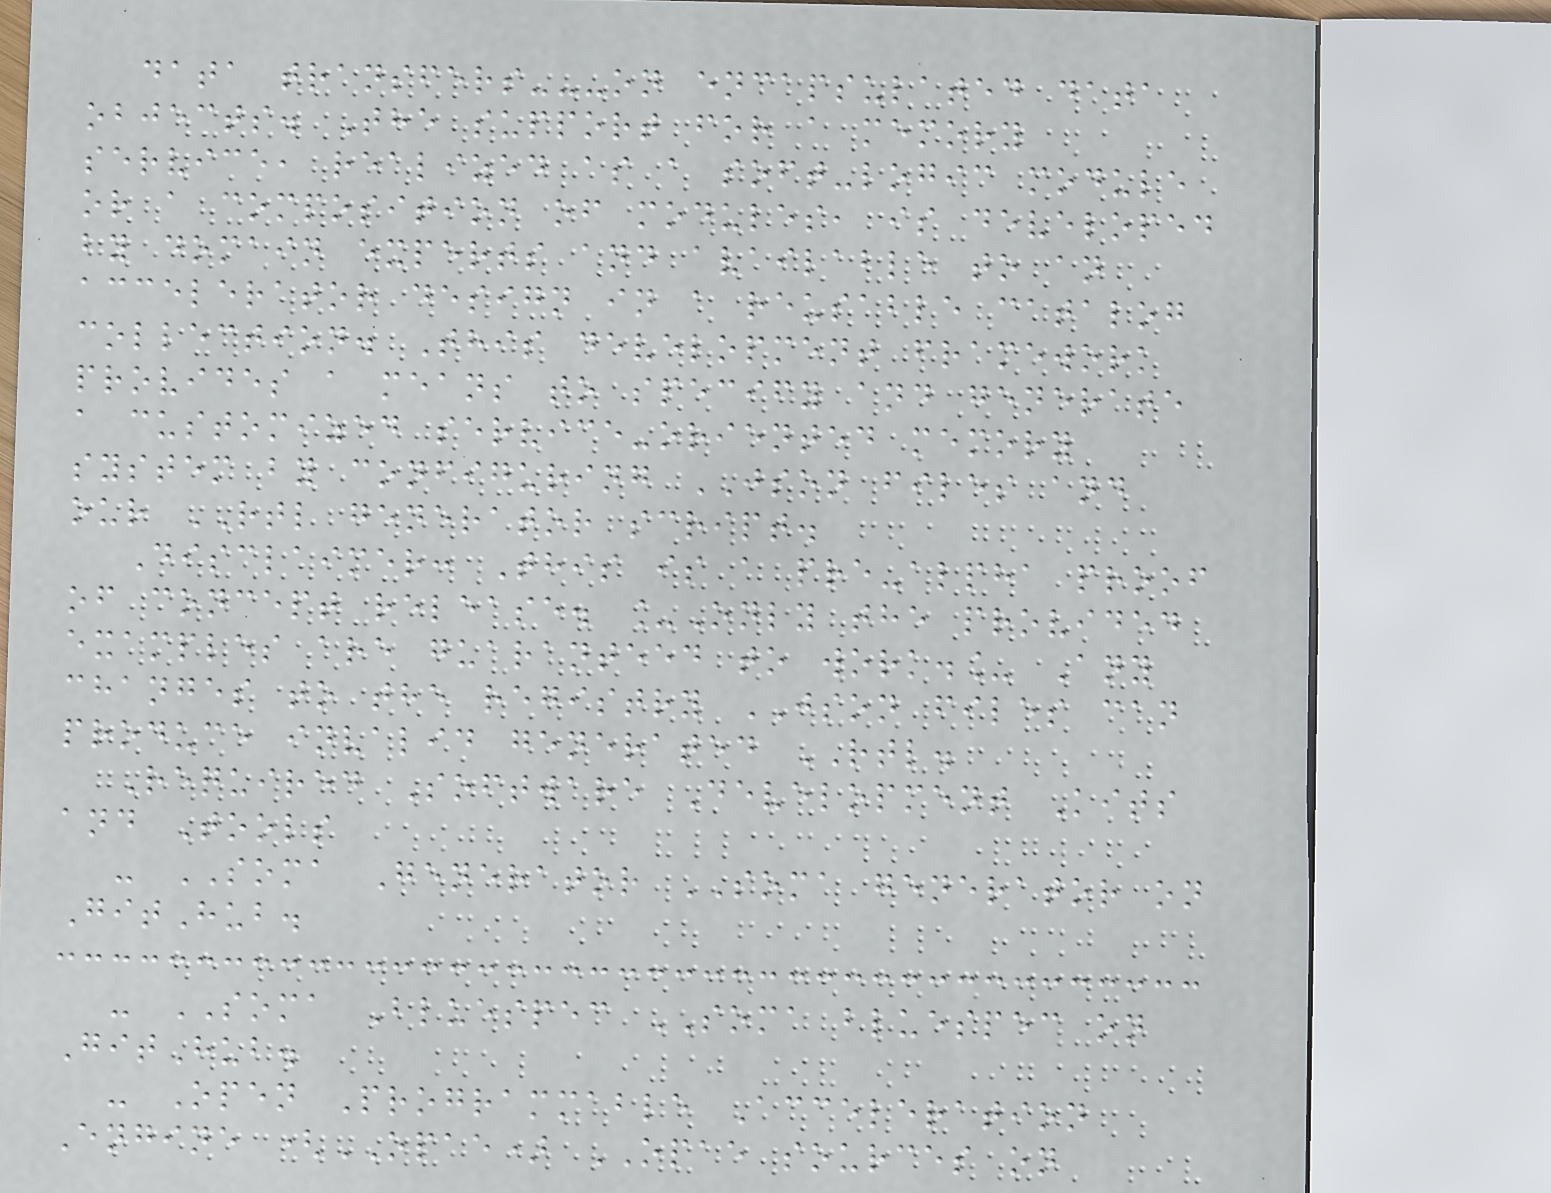data transfers---on encapsulated data
objects. The support for a memory
service, realized as a soft-logic module
or a composition of modules, is developed
by domain experts and available to an
accelerator design in a reusable catalog
collection. This development framework
provides a means to specify and generate
a customized service-oriented memory
system by configuring JSON files and
our RTL generator script.
Disclaimer: This is a pre-alpha proof
of concept release. _Only the provided
examples are guaranteed to work._ Any
changes to the registry JSON files can
produce invalid generated RTL.
Required Software Development Kits
and Tools
- SOMA Generator SOMA generator on
GitHub.
- SOMA Bluespec SOMA bluespec on
GitHub.
- Open Programmable Acceleration
Engine (OPAE) OPAE sources on
